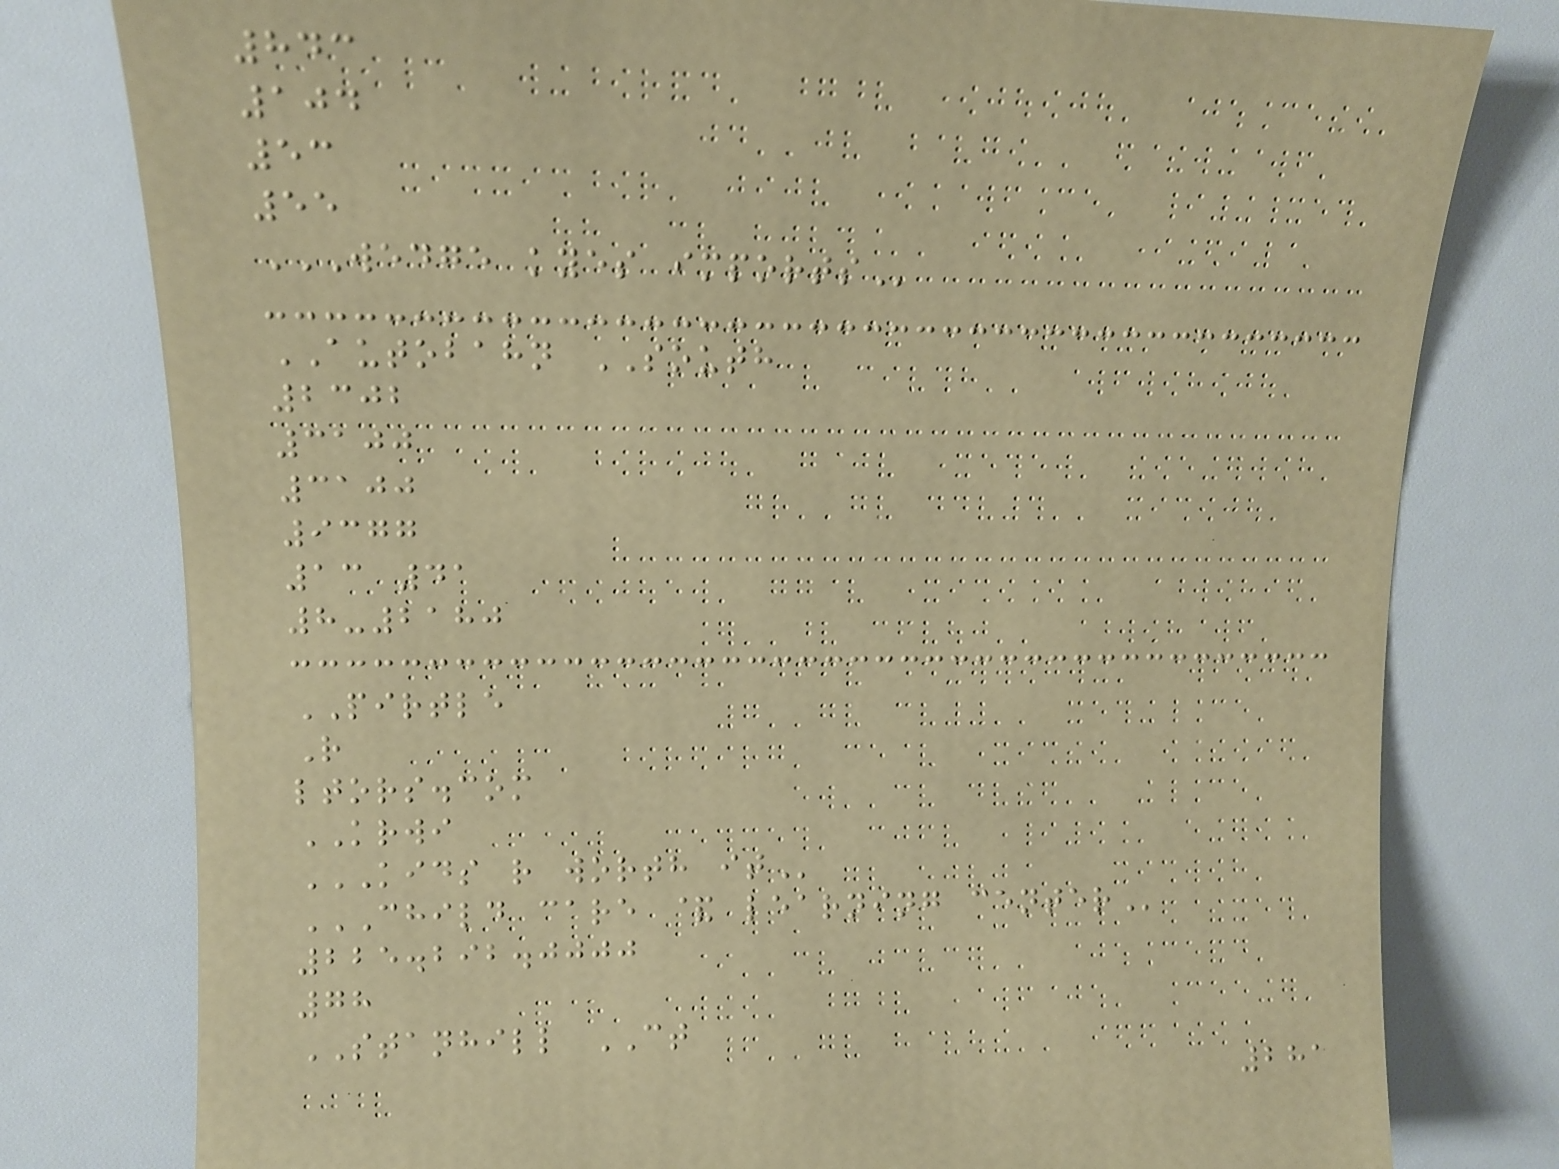843
104
53
55
WEDGE KYES IMPORTS
AUTOBAHN SOUTH
2302
3100
3100
9377
13 41
8-2180
PIRTLE
R
ltors.com
KRWI
KIDS R WORTH IT
CHILD CARE & LEARNING CENTER
225.292.0000
78
STANHILL CT
281
